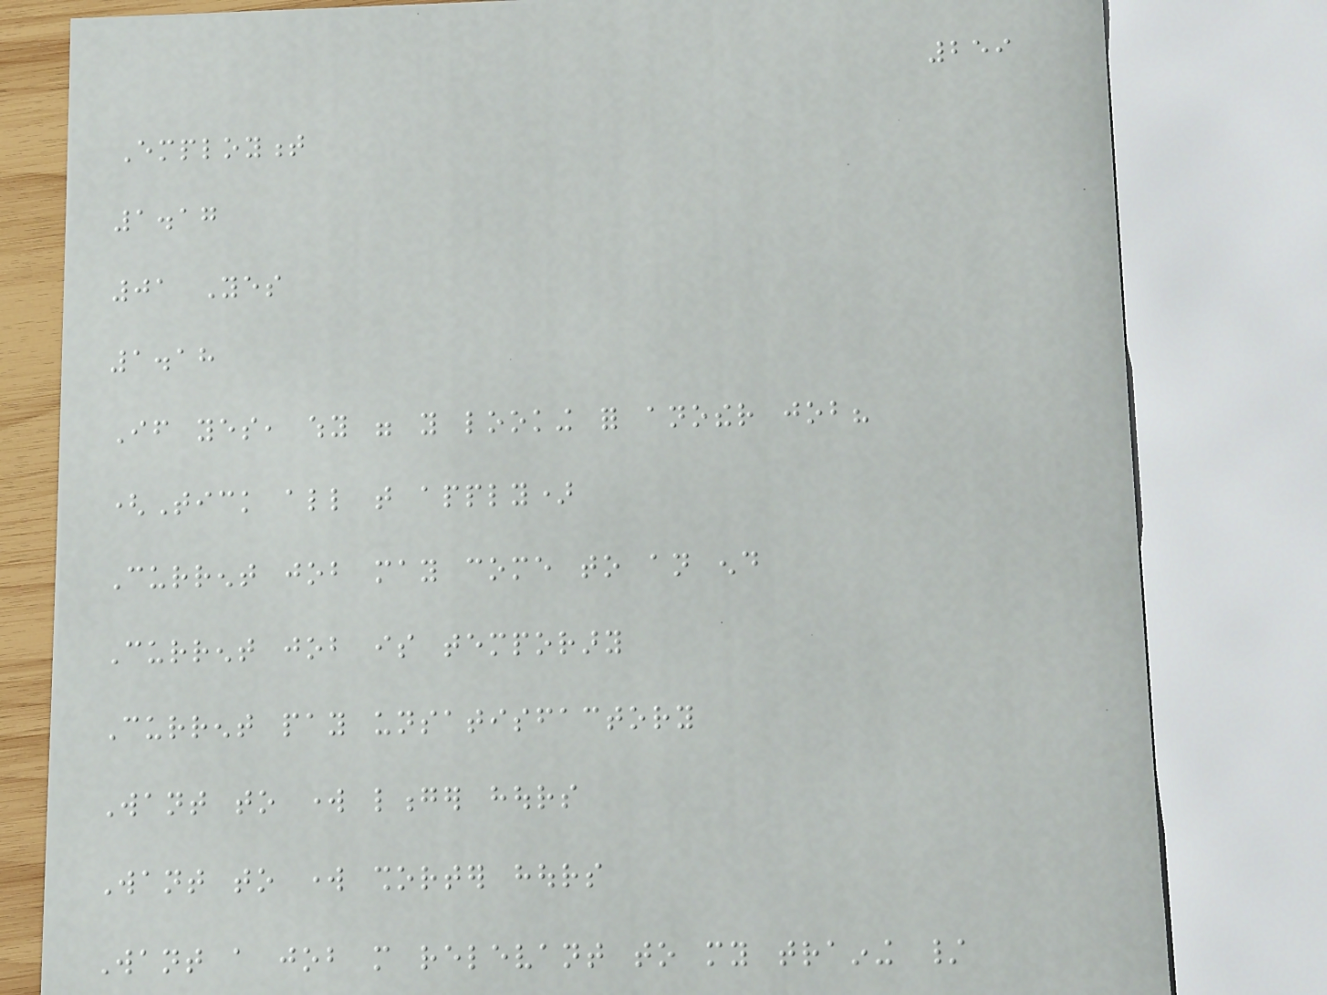259
Employment
1.17
01 Yes
1.18
If yes, why were you looking for another job?
(Tick all that apply)
Current job may come to an end
Current job is temporary
Current pay unsatisfactory
Want to work longer hours
Want to work shorter hours
Want a job more relevant to my training /
